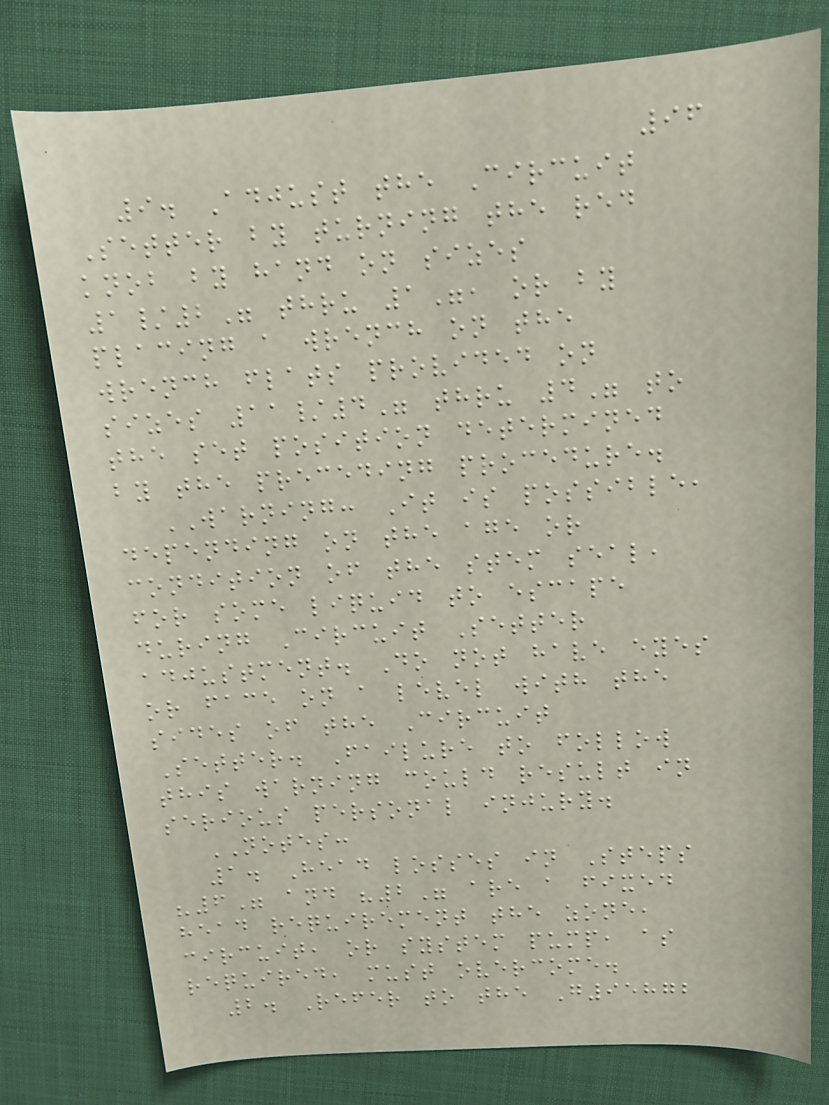96
9. Adjust the Circuit
Setter by turning the red
knob by hand on sizes
1/2" thru 1", or by
placing a wrench on the
wrench flats provided on
sizes 11/4" thru 4" to
the set position determined
by the preceding procedure.
WARNING: It is possible,
depending on the age or
condition of the stem seal,
for some liquid to escape
during Circuit Setter
adjustment. Do not have eyes
or face on a level with the
sides of the Circuit
Setter. Failure to follow
this warning could result in
serious personal injury.
NOTES:
1. Head losses in Steps
"6" and "2" are a fixed
head requirement the zone,
circuit, or system pump, as
required, must overcome.
2. Refer to the G95872
